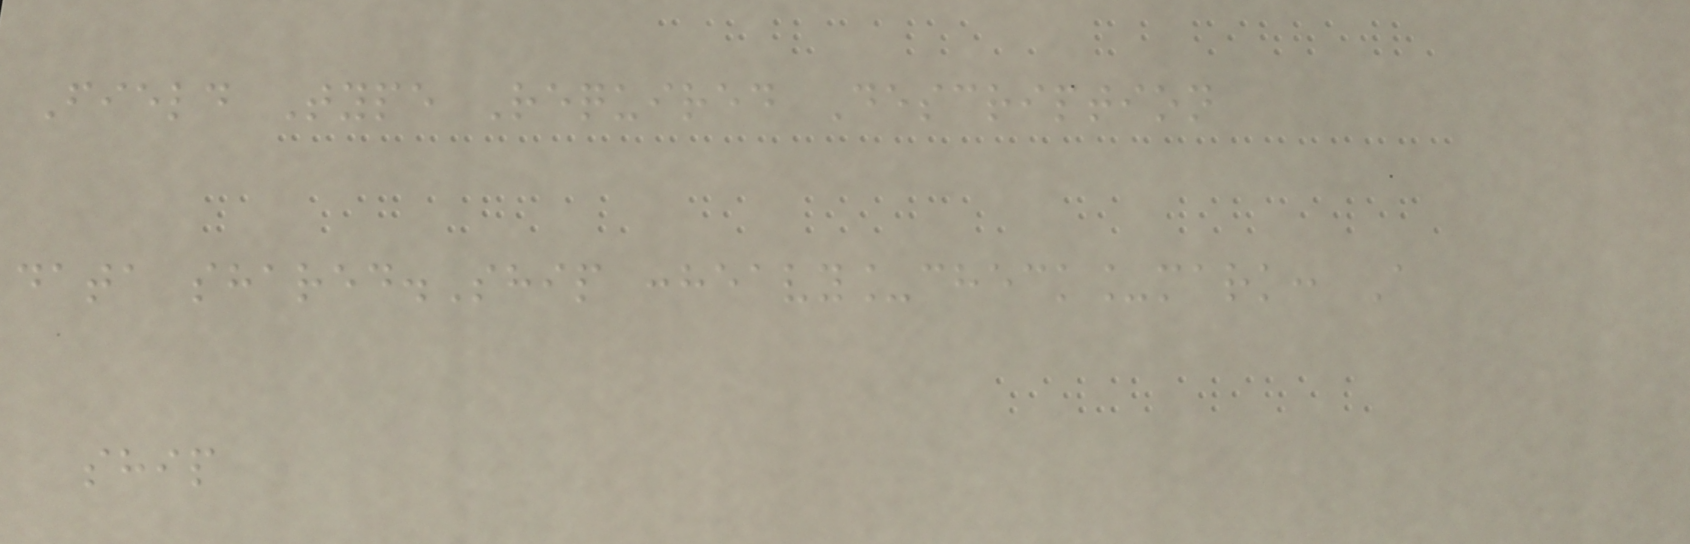Field Type Required Description
data shared.Ship :heavy_check_mark: A
ship
